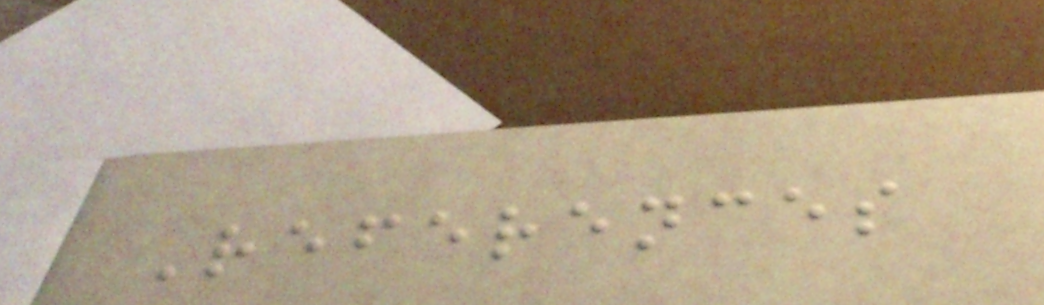References
